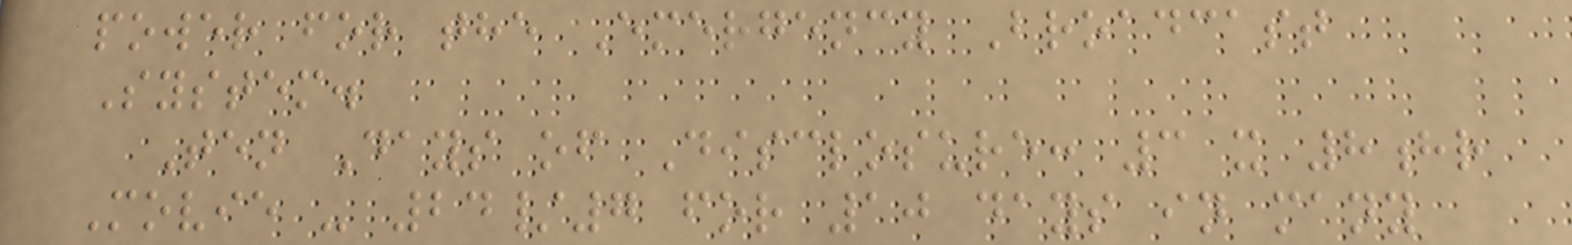power for the Emergency Broadcast
System.
Ten Days of Disclosure: 3 x 8hr
Movie - 24/7 for 10 days in many
